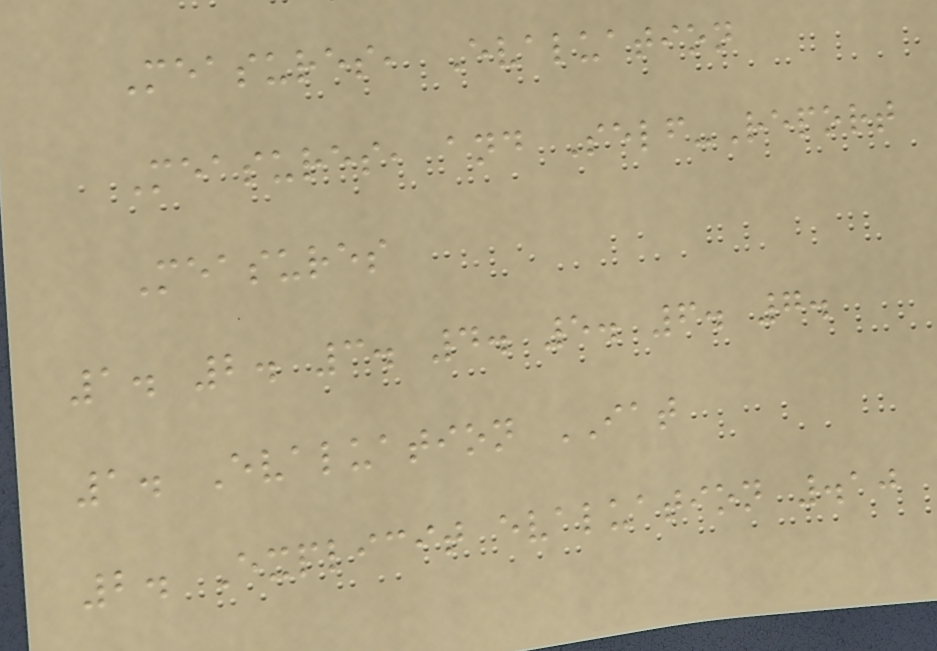Measures, Evaluation
Measures, and Self-Report
Measures
1. 2. 3. 4. 5. 6. 7.
1. Evaluation IAT
2. Explicit evaluation .10
